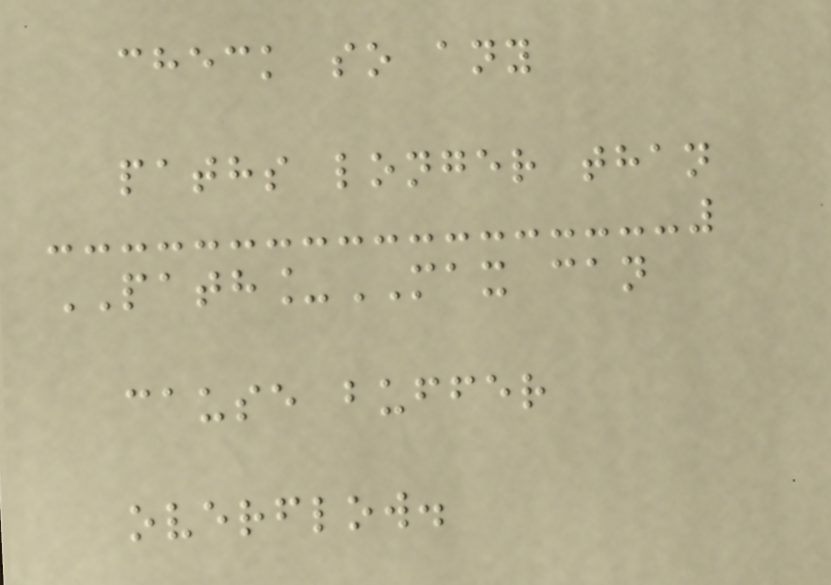check so any
paths longer than
PATH_MAX can
cause buffer
overflow.
